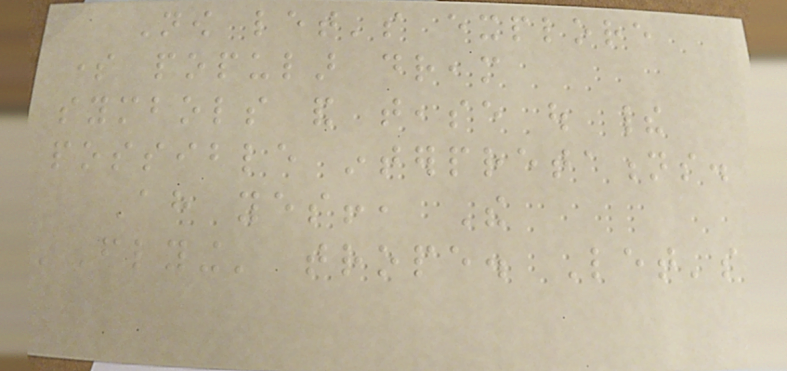Now let's explore
some popular dream
symbols and tease out their
possible interpretations.
Ah yes!, The
'Flying' trope. Let's
